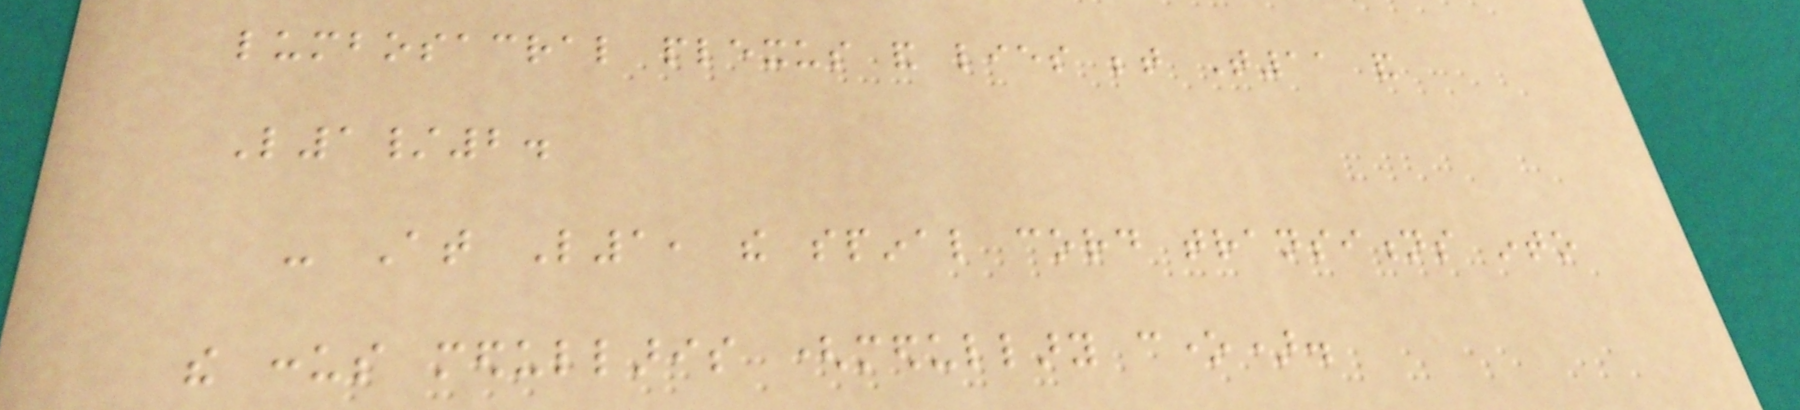lumbosacral plexus and lies between T11 and
L1/2.
- At L1, the spinal cord transitions into
the conus medullaris (medullary cone).
